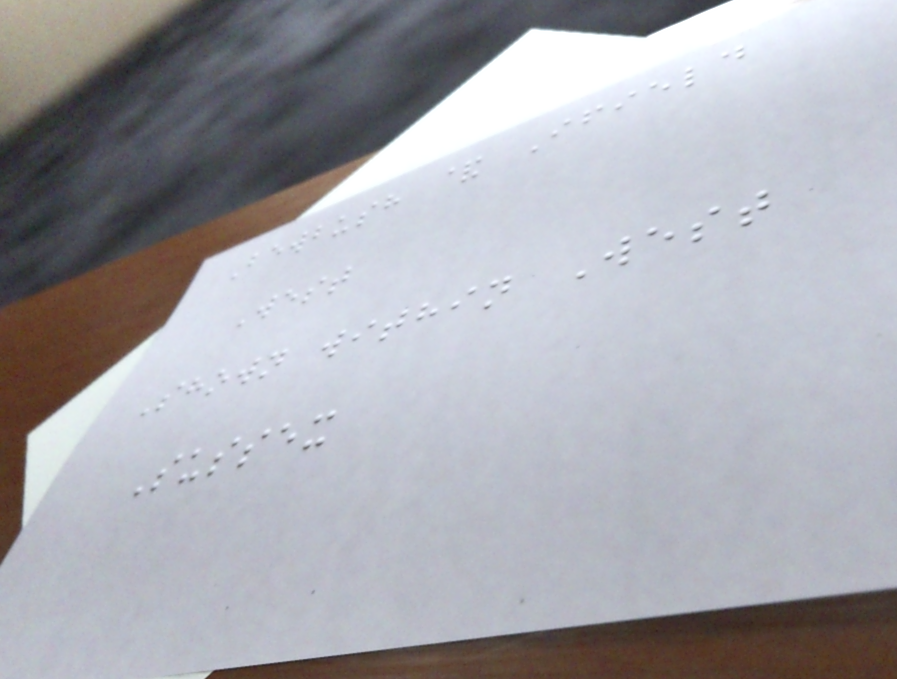Bewbush & Ifield
West
Shown within West
Sussex
